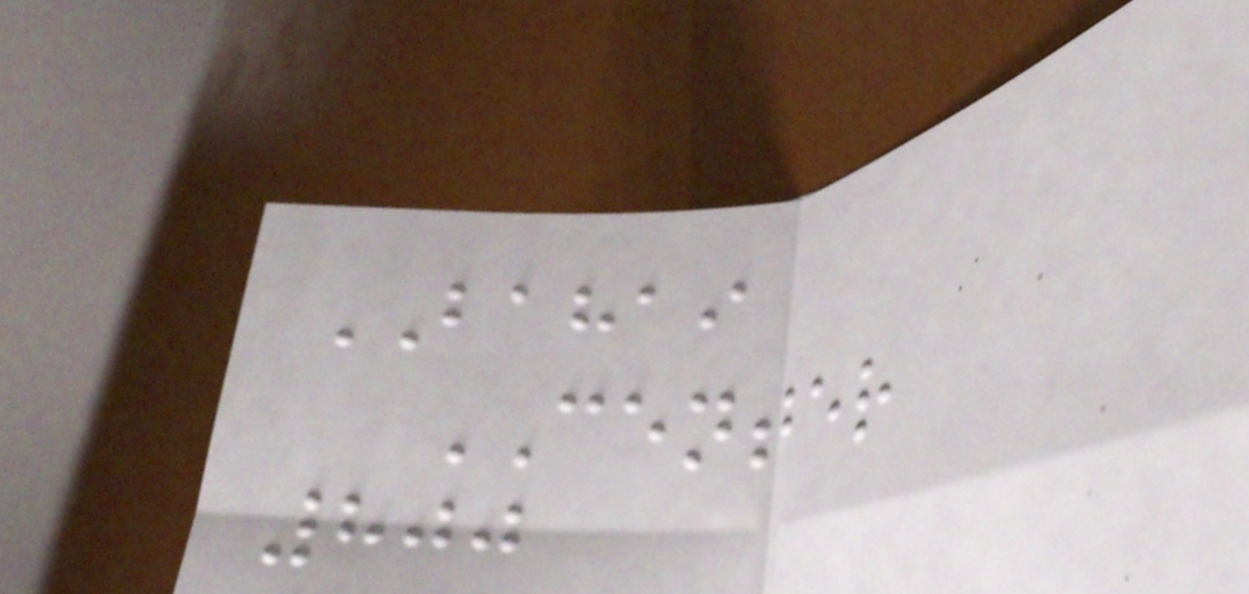BAHAI
CENTER
800
